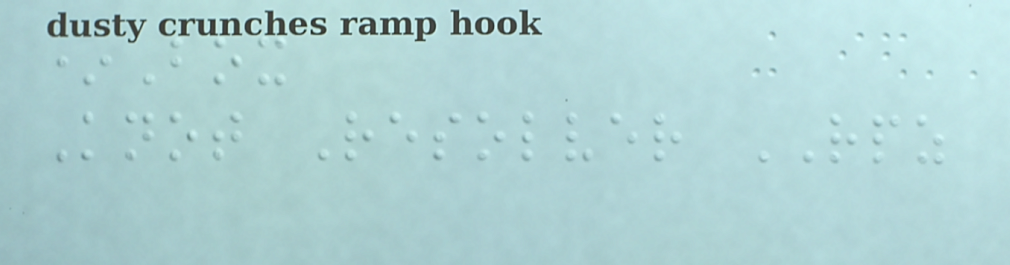*Box
Knot Resolver RPZ
